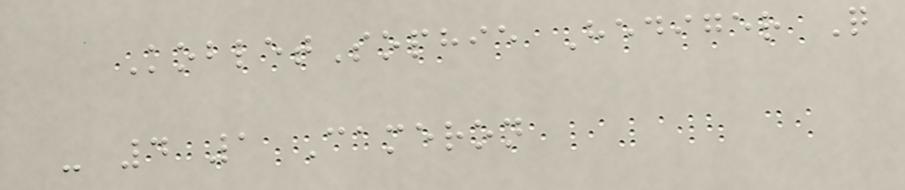KobletSophie Hediger Q
- 4 1 Cameron
